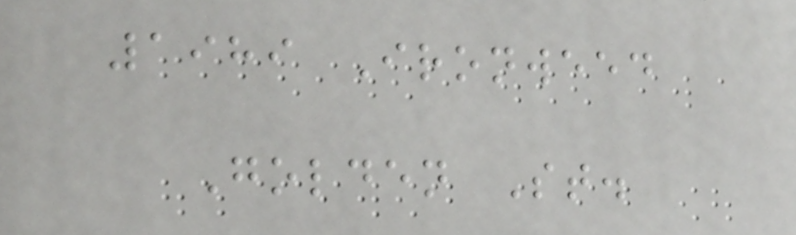1989 Ironweed
Golden St.
